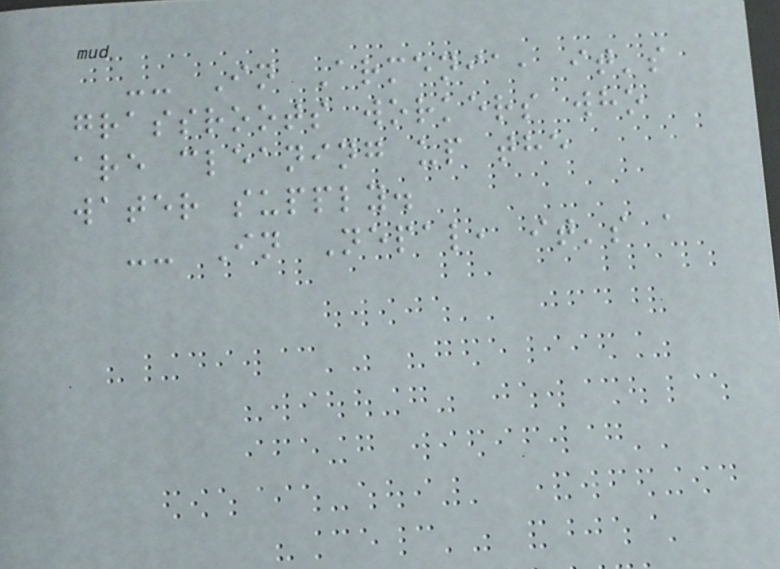-- In Armenia, it's
grassroots workers who
are cleaning up the
water supply.
-- In Nepal, it's a
